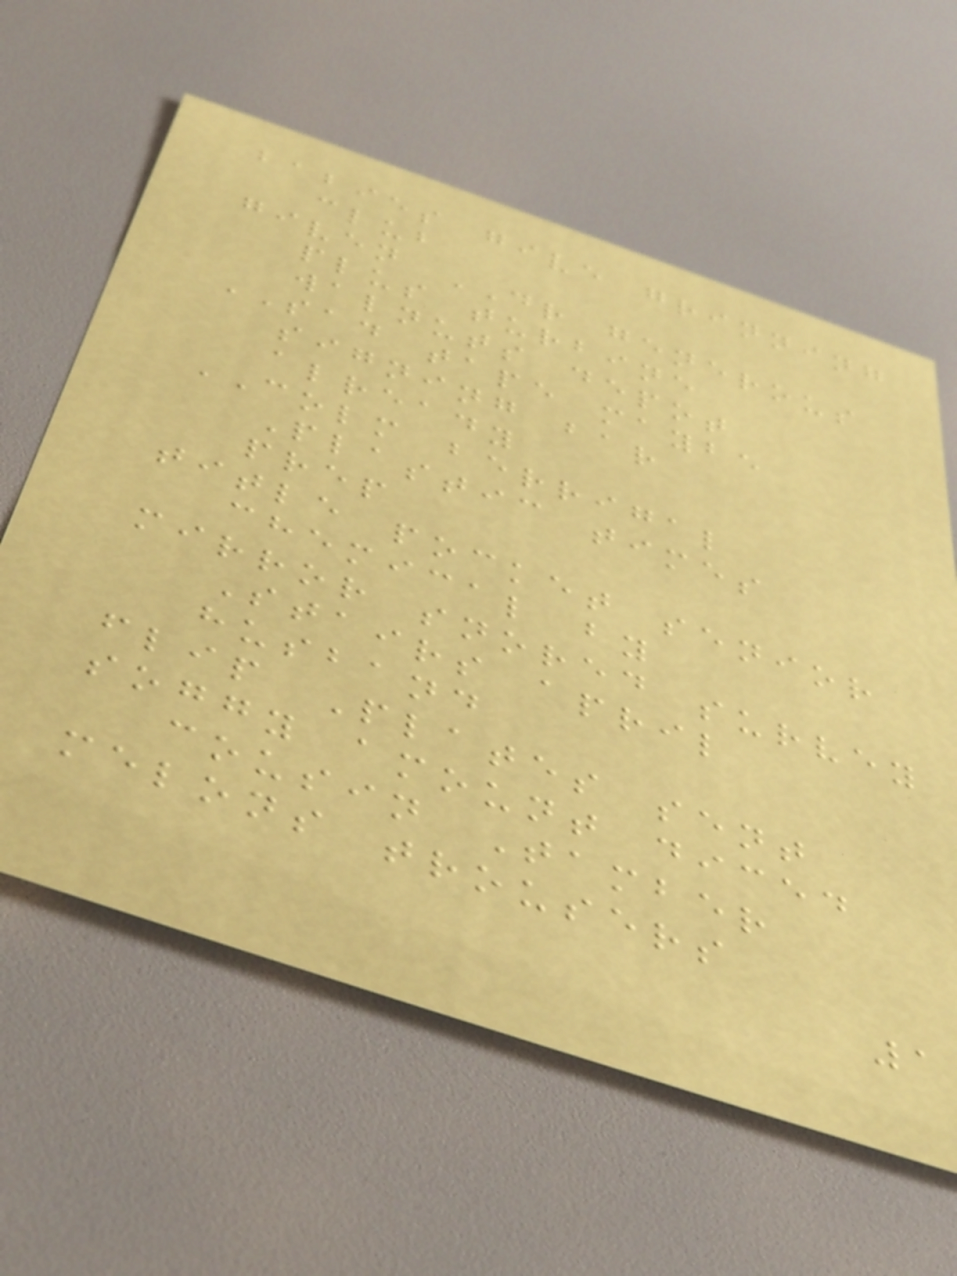babies give grinning
club
given DR generous
plus turbine
walnuts depot
SAD tape maybe
signing bar
already
COLM berrigal
Plastic times
prep
title pocket senior
chemical by
mirror snored survey
Stairs april
husband
flip Plates sent
soggy amount diced
cousin Tamber
melons trousers
1
